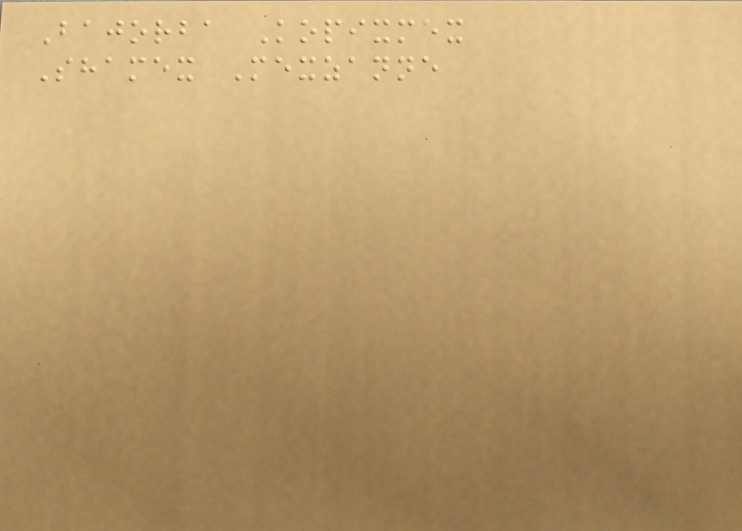Bajorba Kopixmex
Shamex Mexzanne
